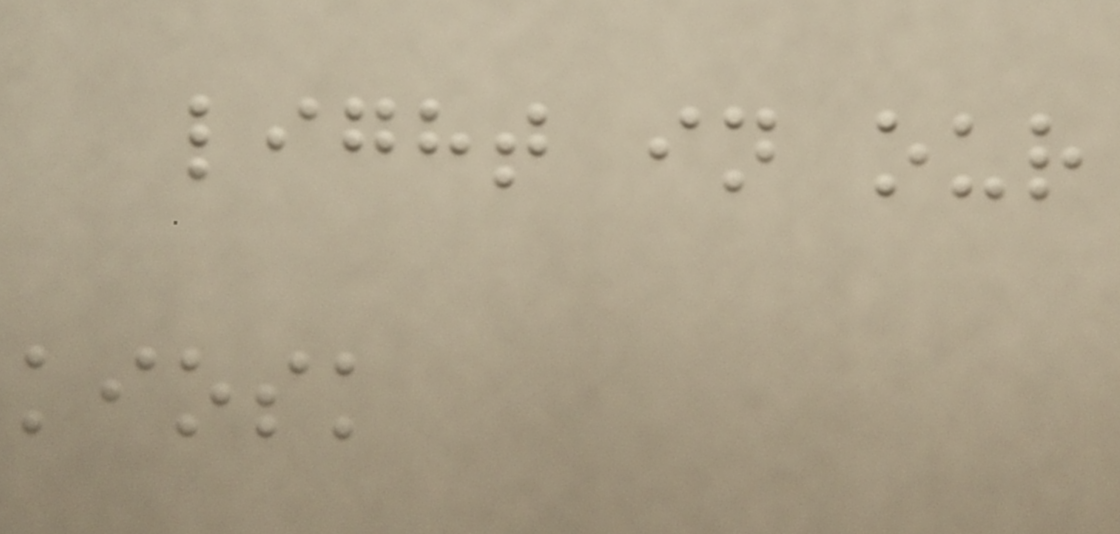light in our
kiosk
